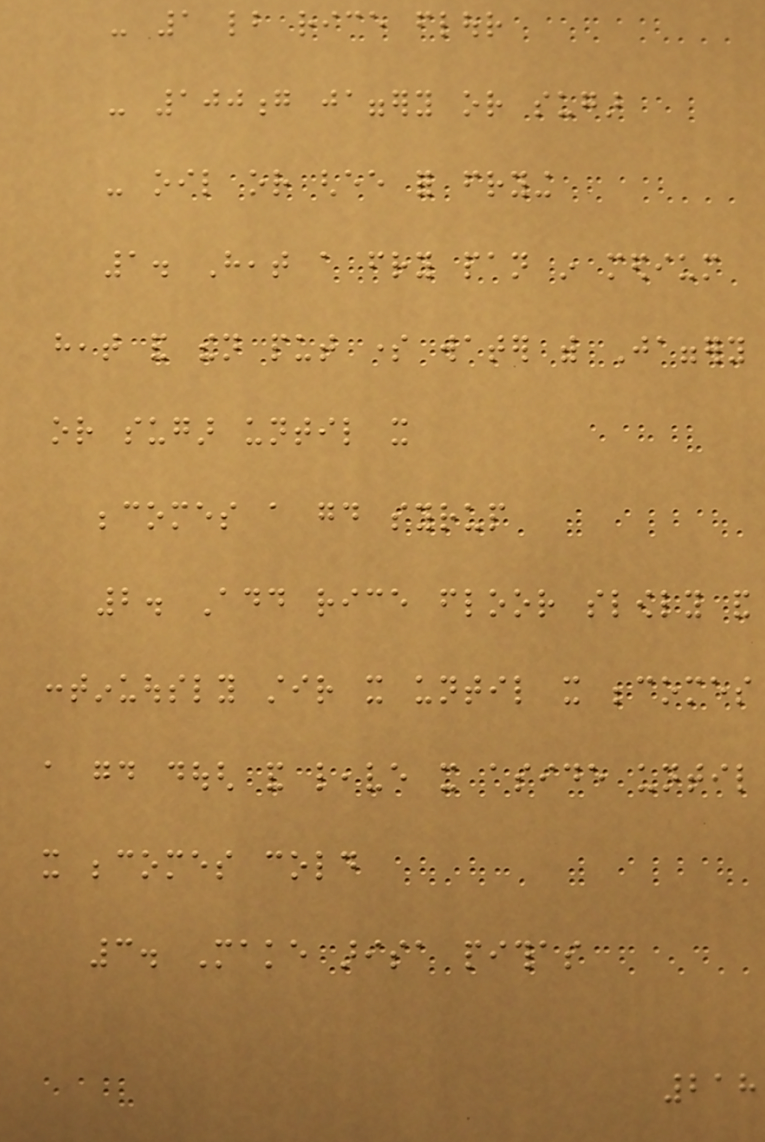- 1 lb rice flour
- 100g jaggery or sugar
- oil or ghee for frying
1. Heat a fry pan in medium
heat and then put some water with Jaggery
or sugar until it
becomes a good syrup
2. Add rice floor slowly and
continuously stir it until it becomes
a good dough and leave it aside until
it becomes cold
3. Make arisa pithas
218
